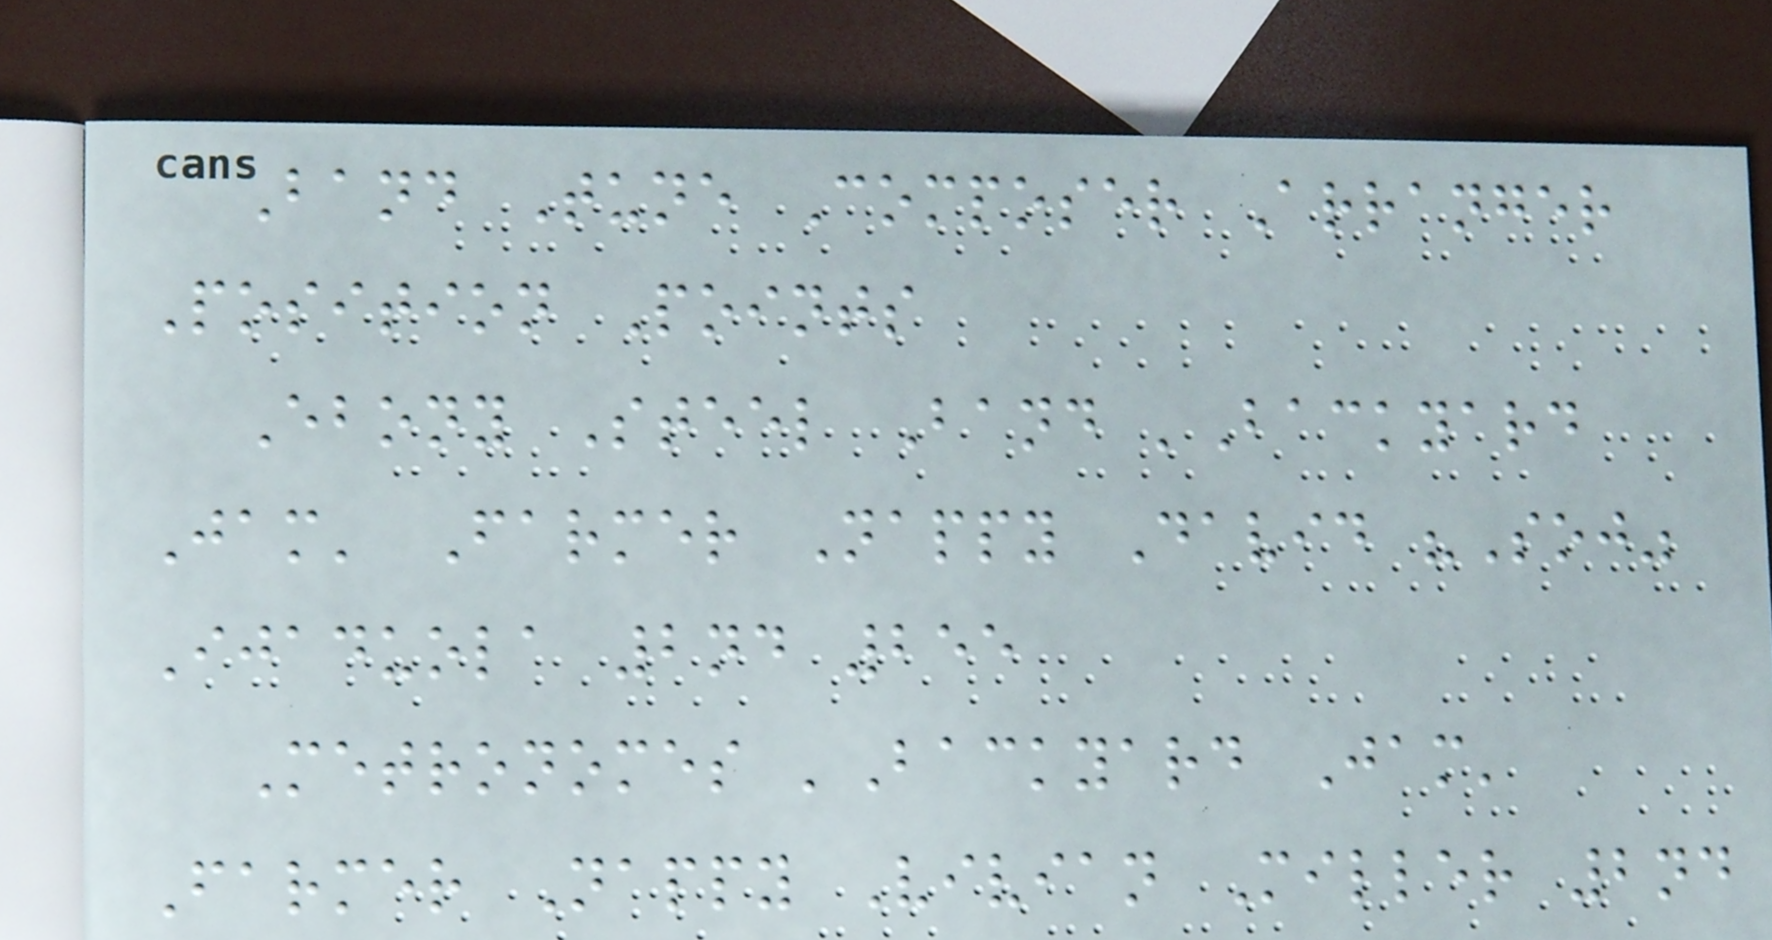Band Tune Composer Arranger
Position Points
Ebony Steel Band 'Backyard
Jam' Farmer Nappy David "Soj"
Ijaduola 2nd 255
Metronomes 'Backyard Jam'
Farmer Nappy Vivian Miller 2nd
